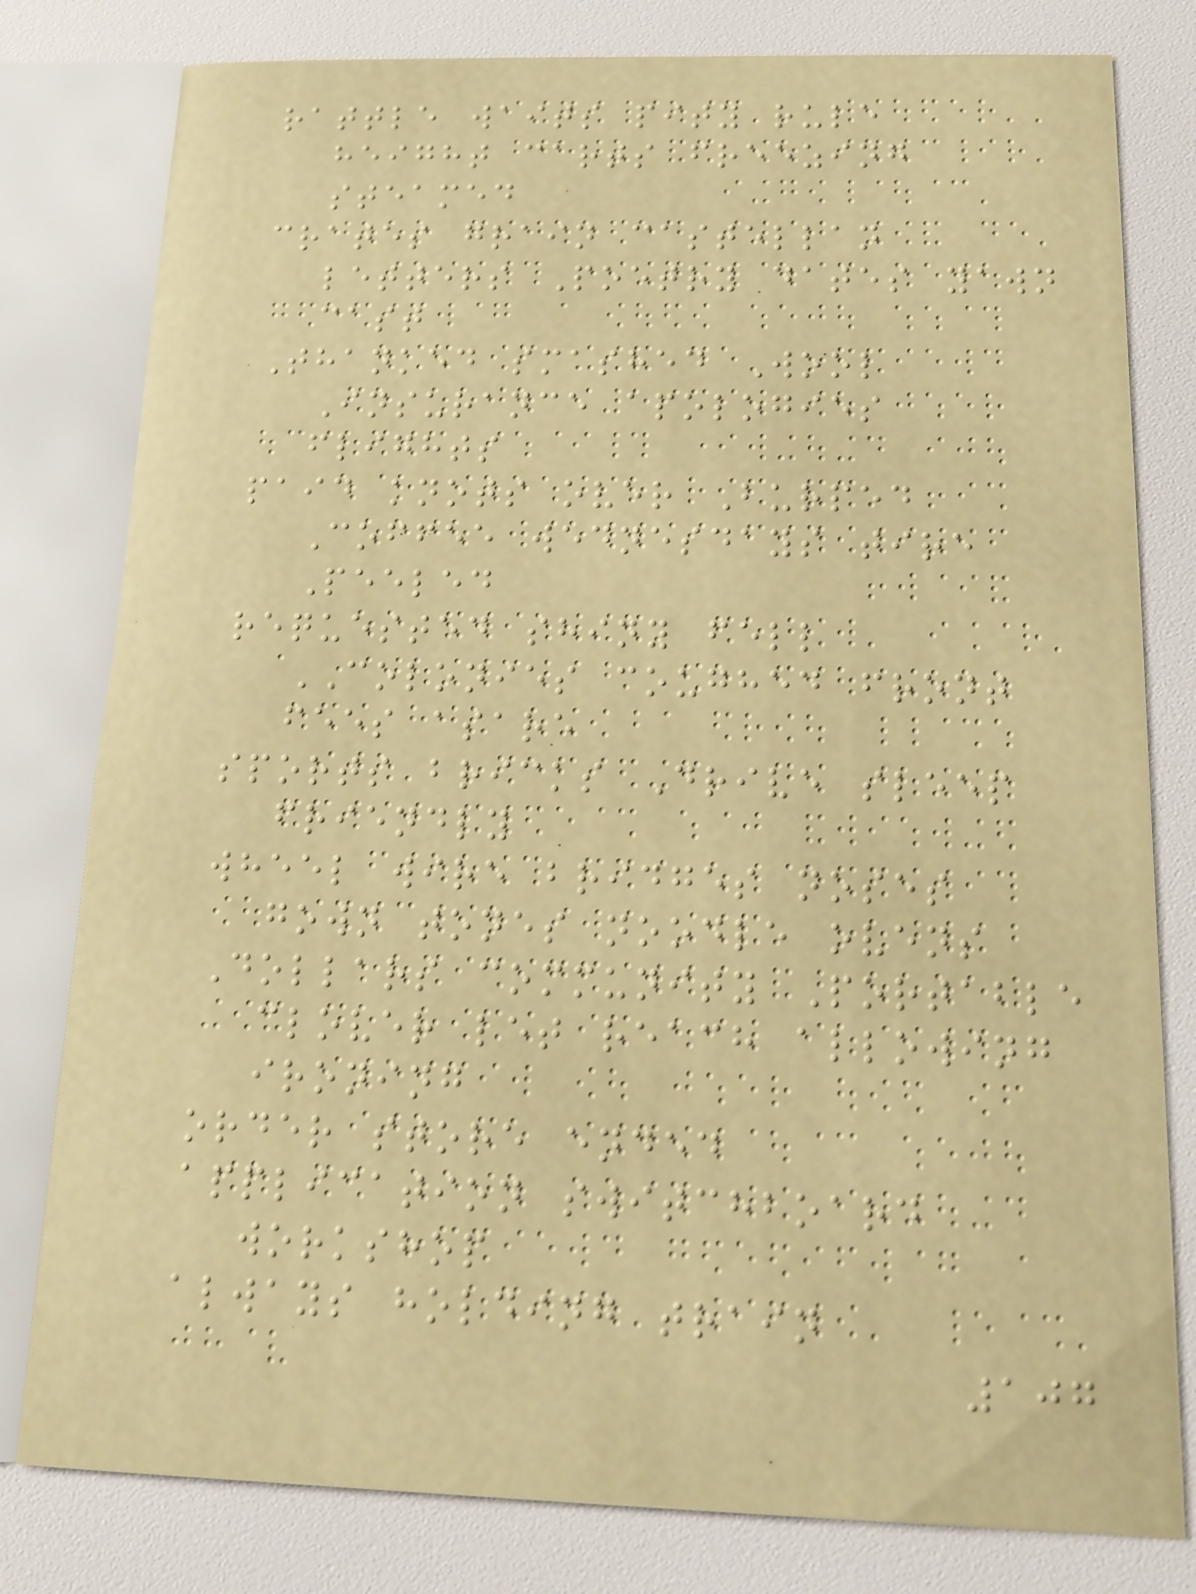rattle waits pity rule
height carts freezing
steamed
crates grain castellan
letters Poetry dates yawn
cast
Thanked smashed Wool
Insurance apologies
flights
paid knots over Burped
Coffee wednesdays tire
Peeled
requested shiny fell
COLONIES coughed front
fees asare
sports bricks Drive sleep
friendly
wheel wire bridges noses
gown tones noodle ovens
Dollars community Portable
clover let reach allowing
ironing
order store ended
application switchboard
workshop
always holding train
107
